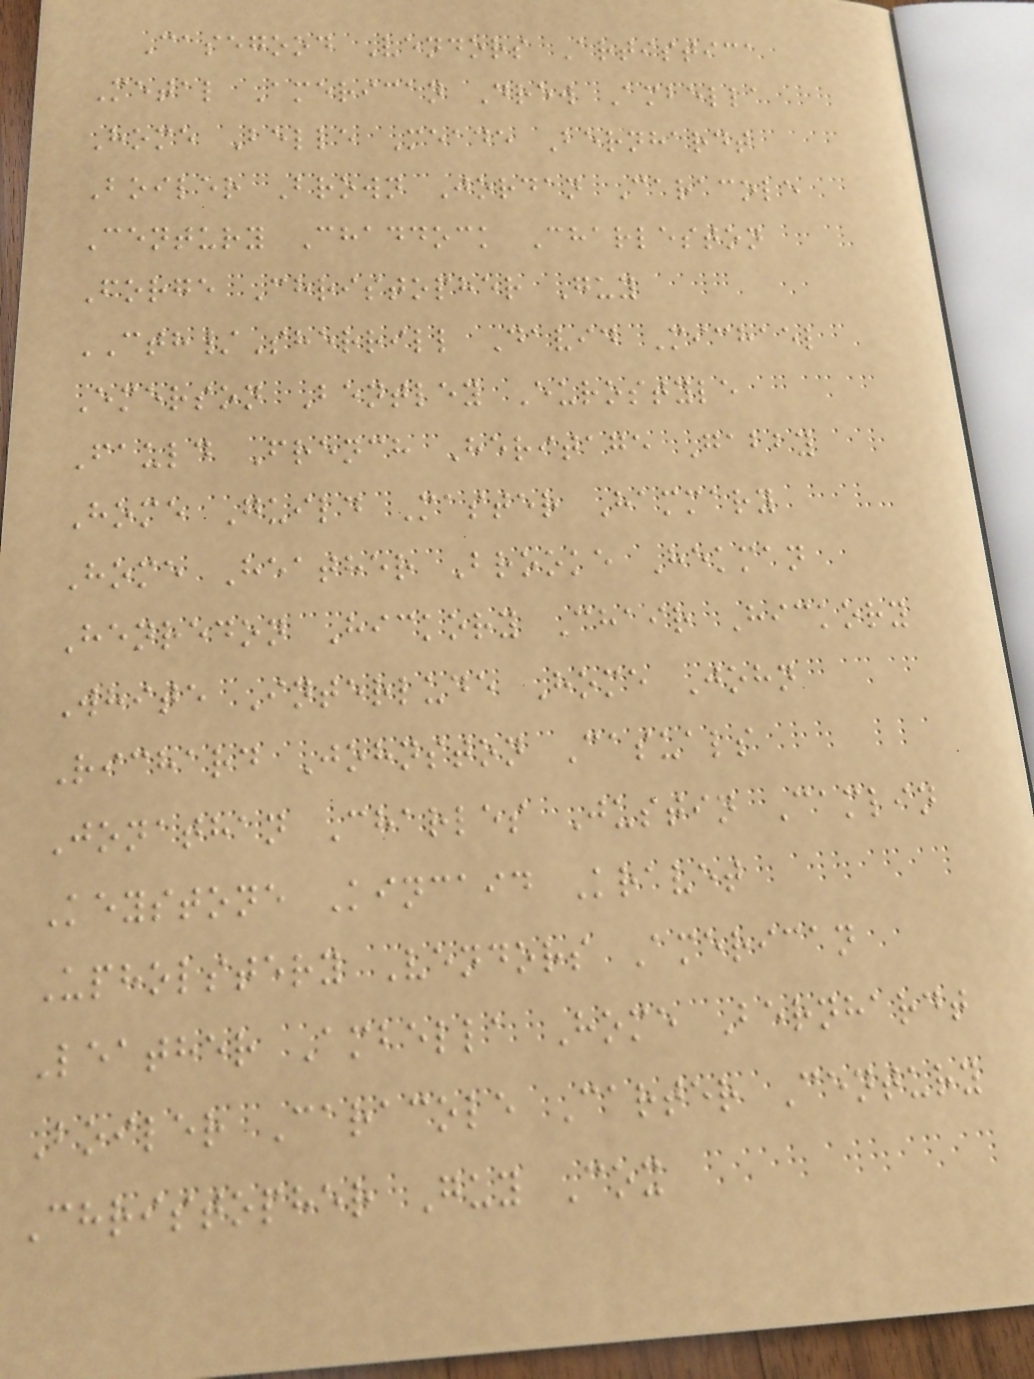Casegood Vendors Artistica
Metal American Drew Ambella
Home Belle Meade Bernhardt
Boiler Brown Jordan Caracole
Century Chaddock Charleston
Forge Christopher Guy
CTH/Sherrill David Michael
Emerson Bentley Eurostyle
Fauld French Heritage Gabby
Home Guild Master Hammary
Home Heather Brooke Hekman
Henredon Hickory Chair Hickory
White Interlude Home John
Richard Johnston Casuals
Jonathan Charles Justin Camlin
Keystone Kincaid Kravet
Upholstery Vendors American
Leather Ambella Home Bernhardt
Boiler Caracole Carter Century
Christopher Guy Cox
